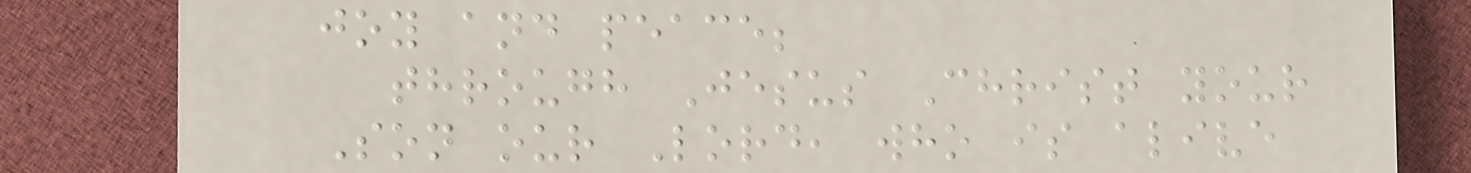joy and peace;
through Jesus Christ your
Son our Lord, who is alive
